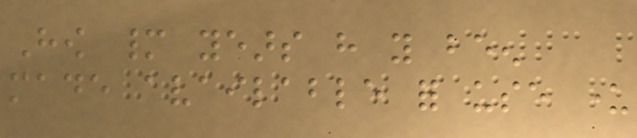How many years have you been
made available for use under
